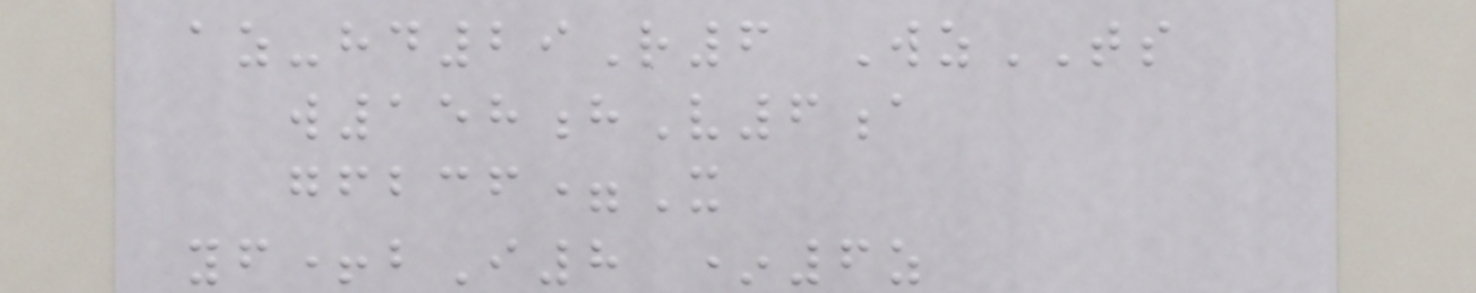az-hd29R6 WzTS
w158hV6a
gfbcf=X
yf+bI8 *6z
